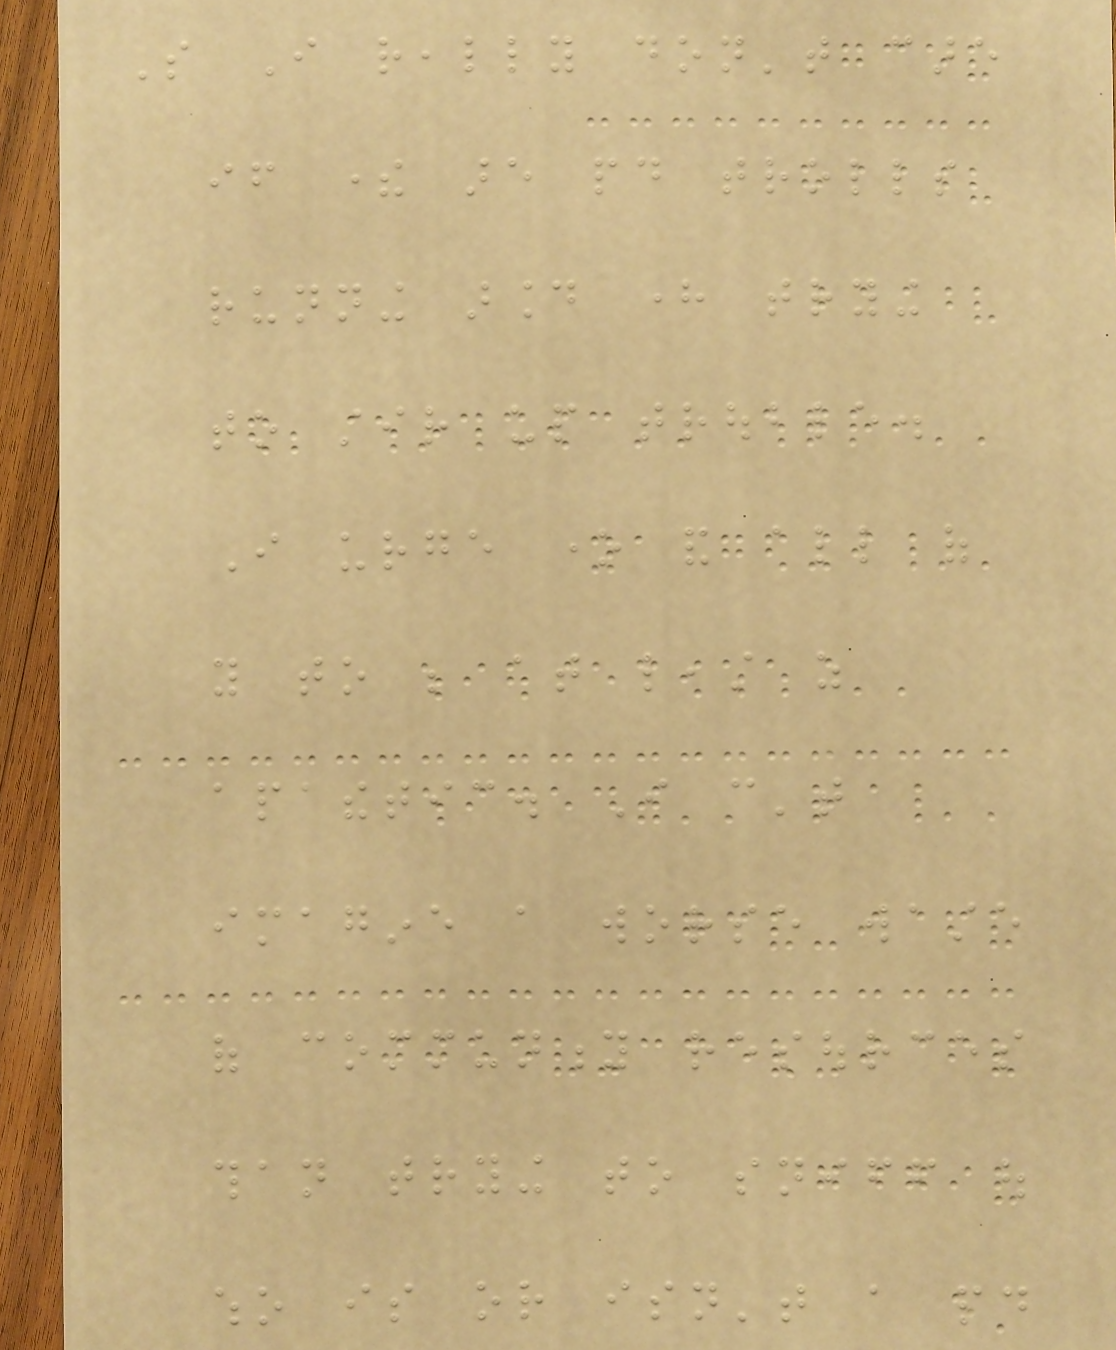So I really don't care
if there are paid trolls
running around here trying
to stir up trouble.
I urge one and all of
you to be at least as
apathetic. I can't
imagine a worse waste
of community resources
than trying to sniff out
who is or isn't a paid
